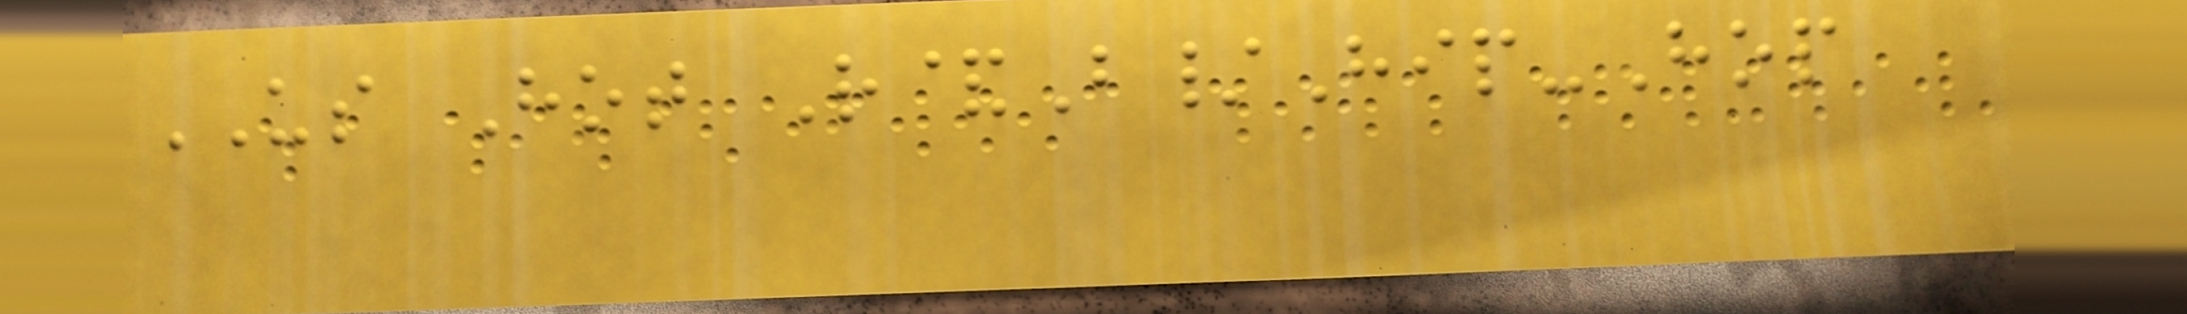US Hot R&B/Hip-Hop
